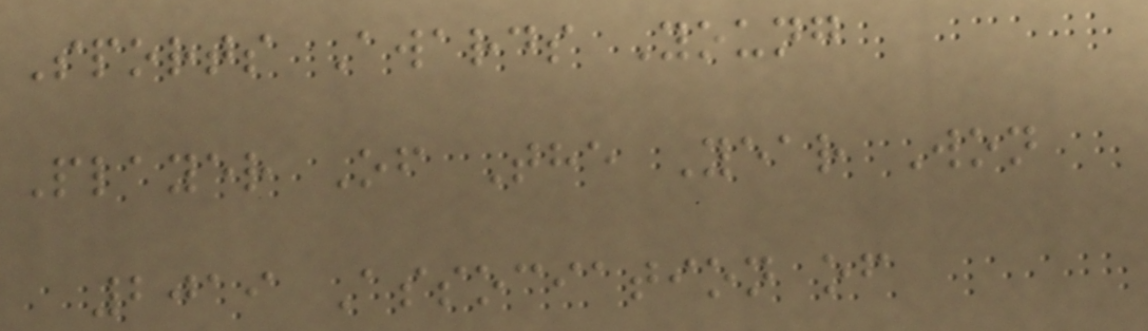Sports Awards Young
Player Of The Year Won
2019 Association of
